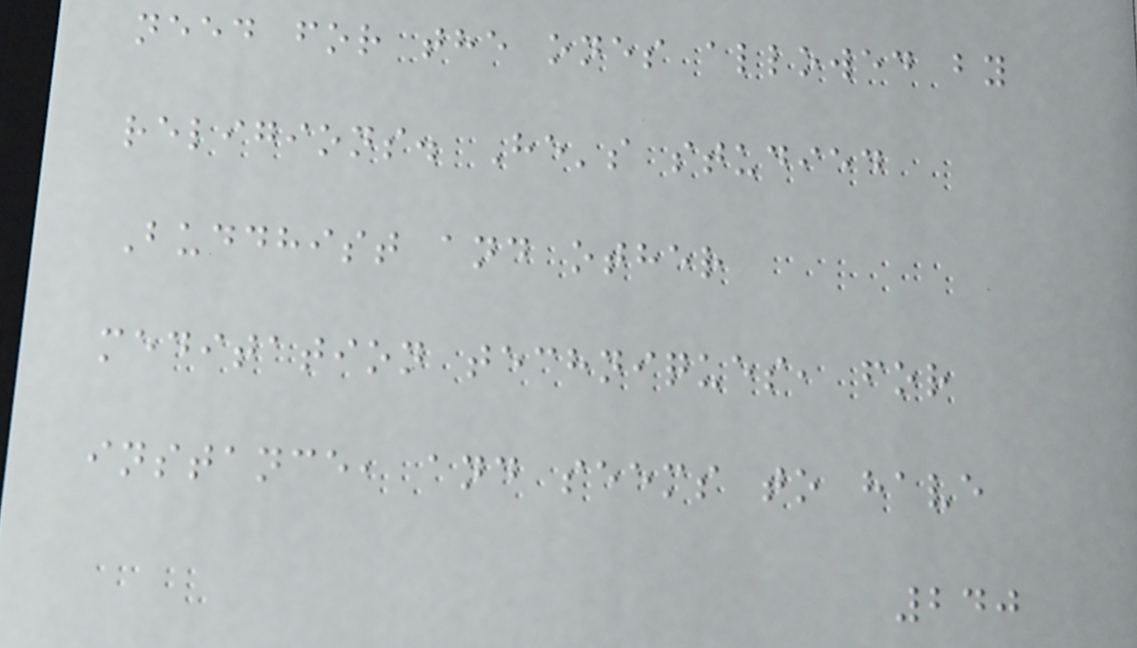need for the ones allowed by
religions. He's studied
Buddhist and other
meditation techniques, for
instance, and seems to have
240
